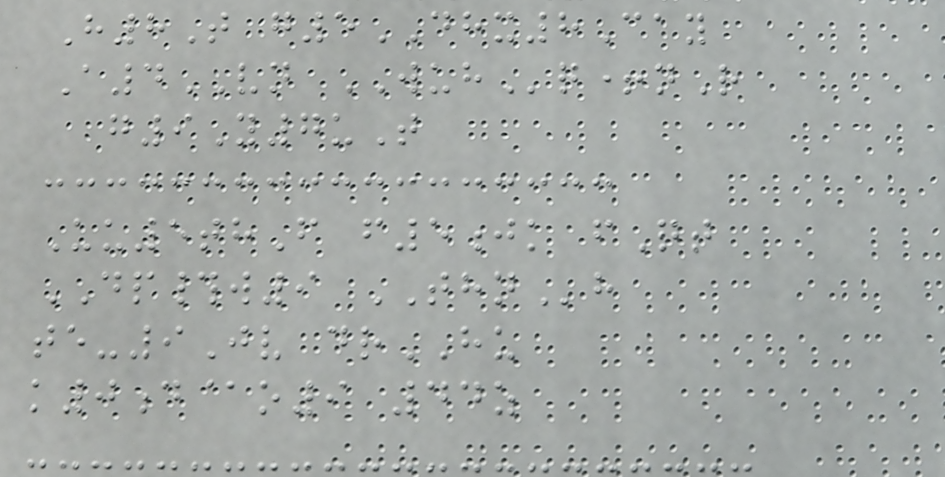H8T g5DHX8Cay
A4VN WUHq+nR
g9Y7uT
Uu5thF f5jk fQt
DP#w9 THNh
te-9Jv drHU
k0d@o9 44z
